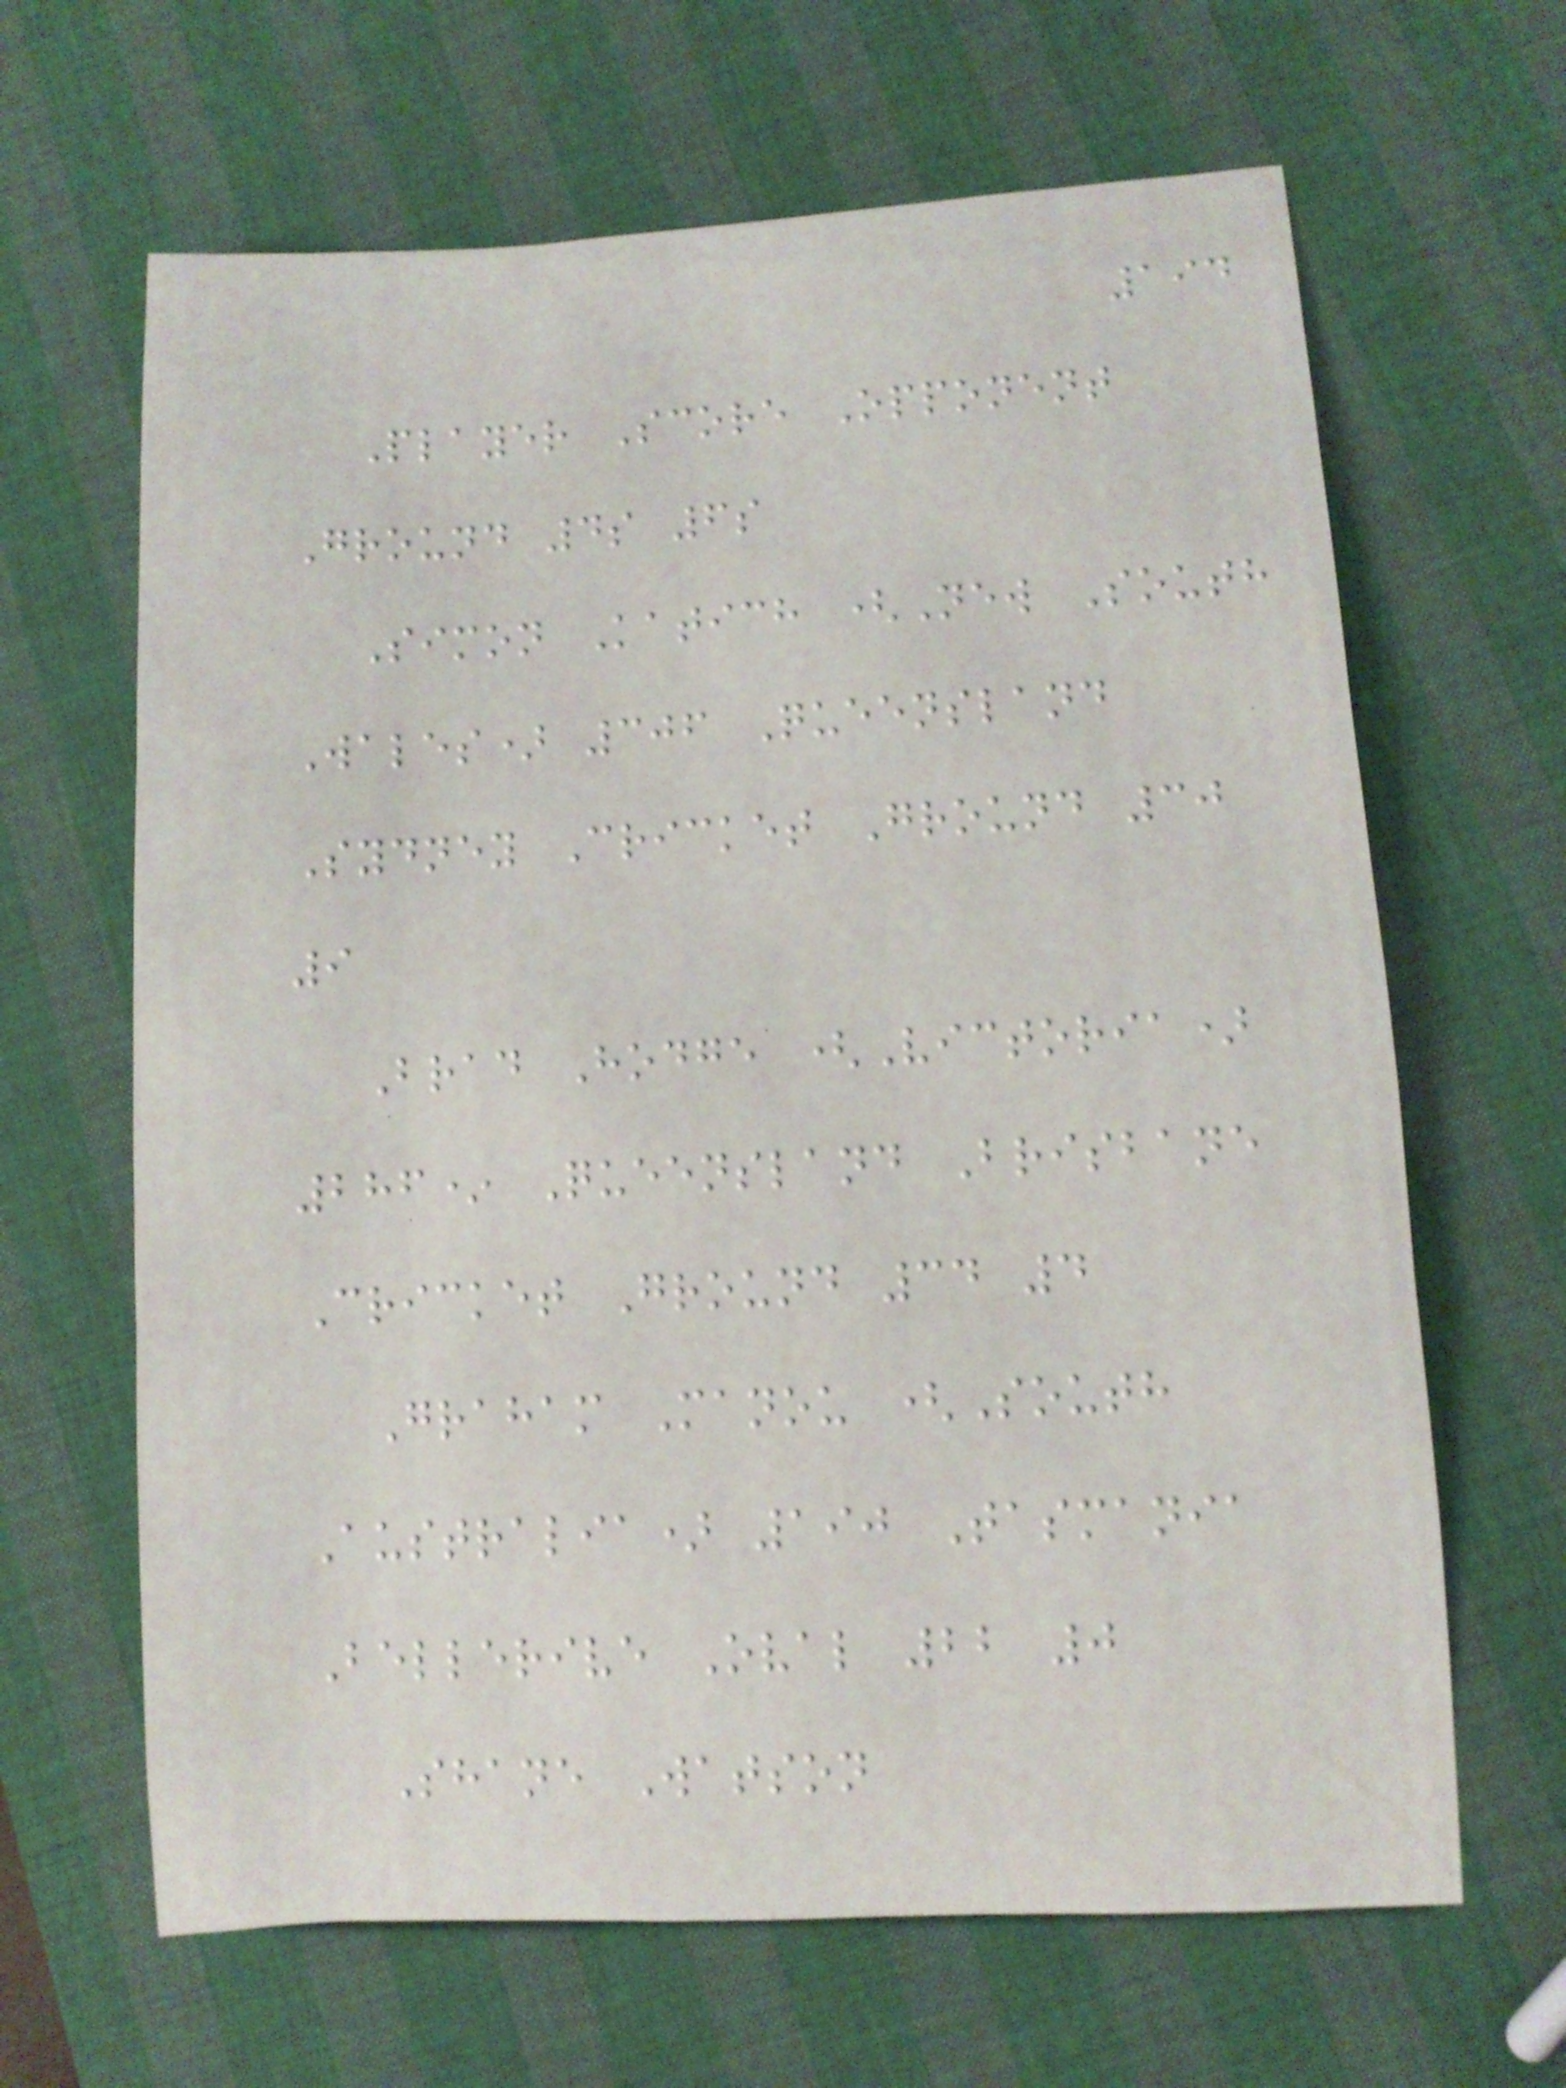194
Player Score Opponent
Ground 4s 6s
Simon Katich (New South
Wales) 306 Queensland
Sydney Cricket Ground 30
9
Brad Hodge (Victoria)
286* Queensland Brisbane
Cricket Ground 34 4
Graham Manou (South
Australia) 190 Tasmania
Bellerive Oval 22 0
Shane Watson
